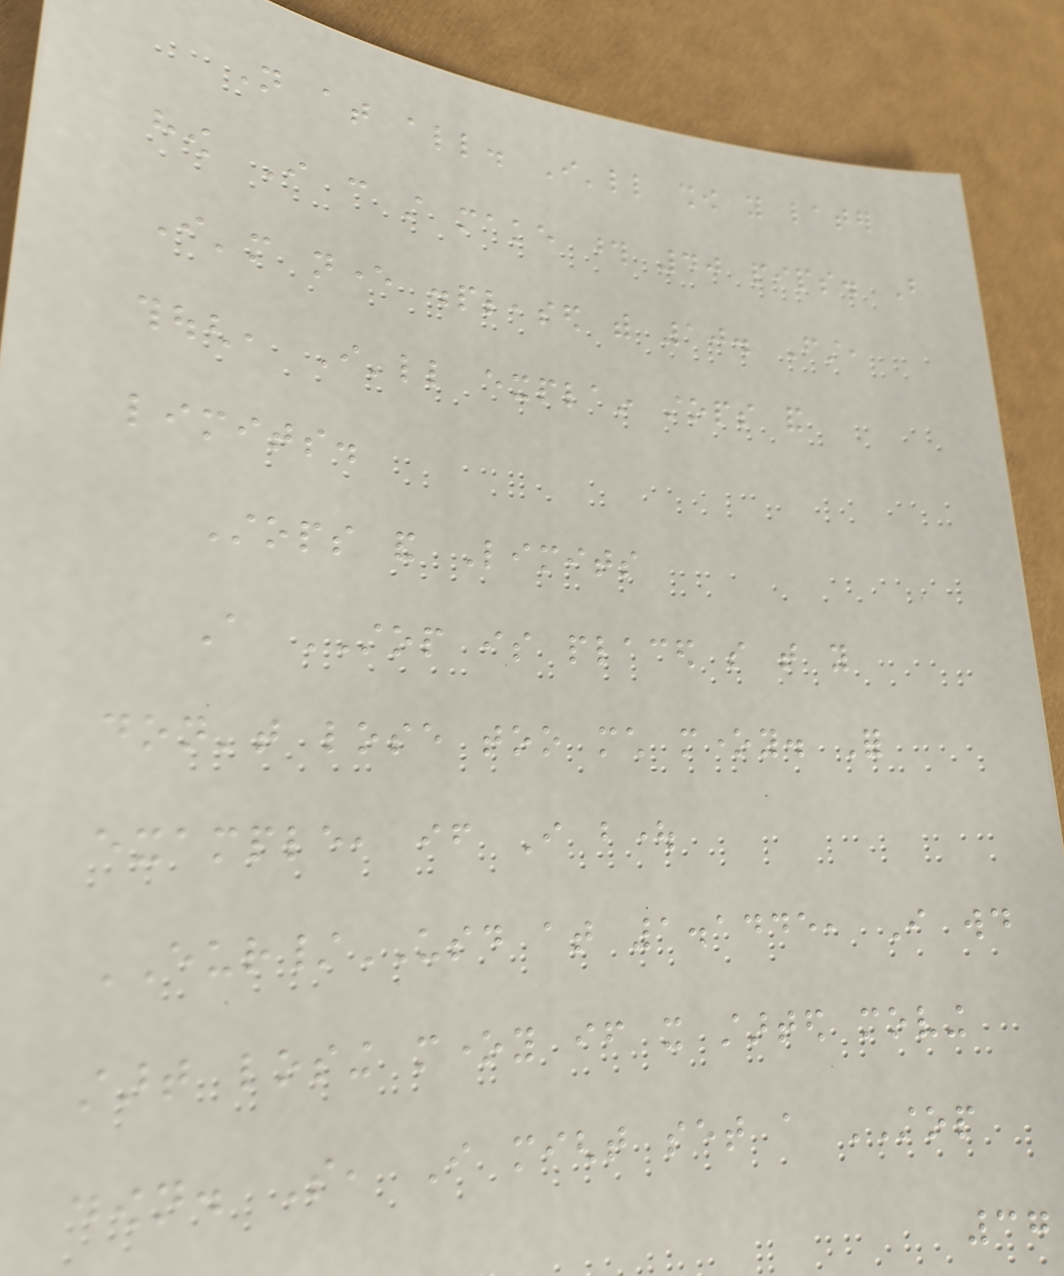Not at all. I'll show you later
how I can still make those 40 pips. But
I'm never displeased with 10. First,
though, I'll explain stops and
limits.
Stops and Limits
A STOP is placed so that you
don't lose too much money. For
example, if I bought
EUR/USD at 1.1445, I would
start losing money if it started moving
down. So, I might set a STOP
37
